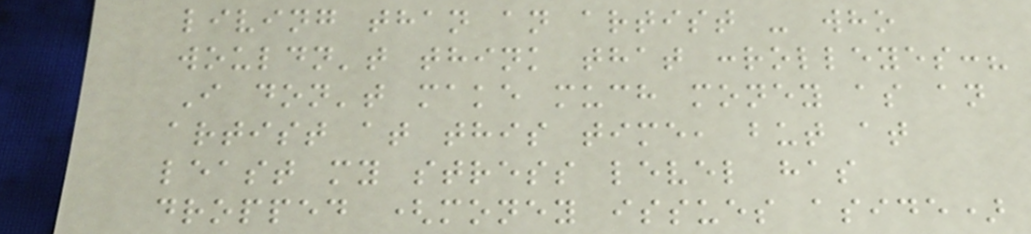living than an artist - who
wouldn't think that :rolleyes:?
I don't make much money as an
artist at this time, but at
least my stress level has
dropped (money issues aside)
